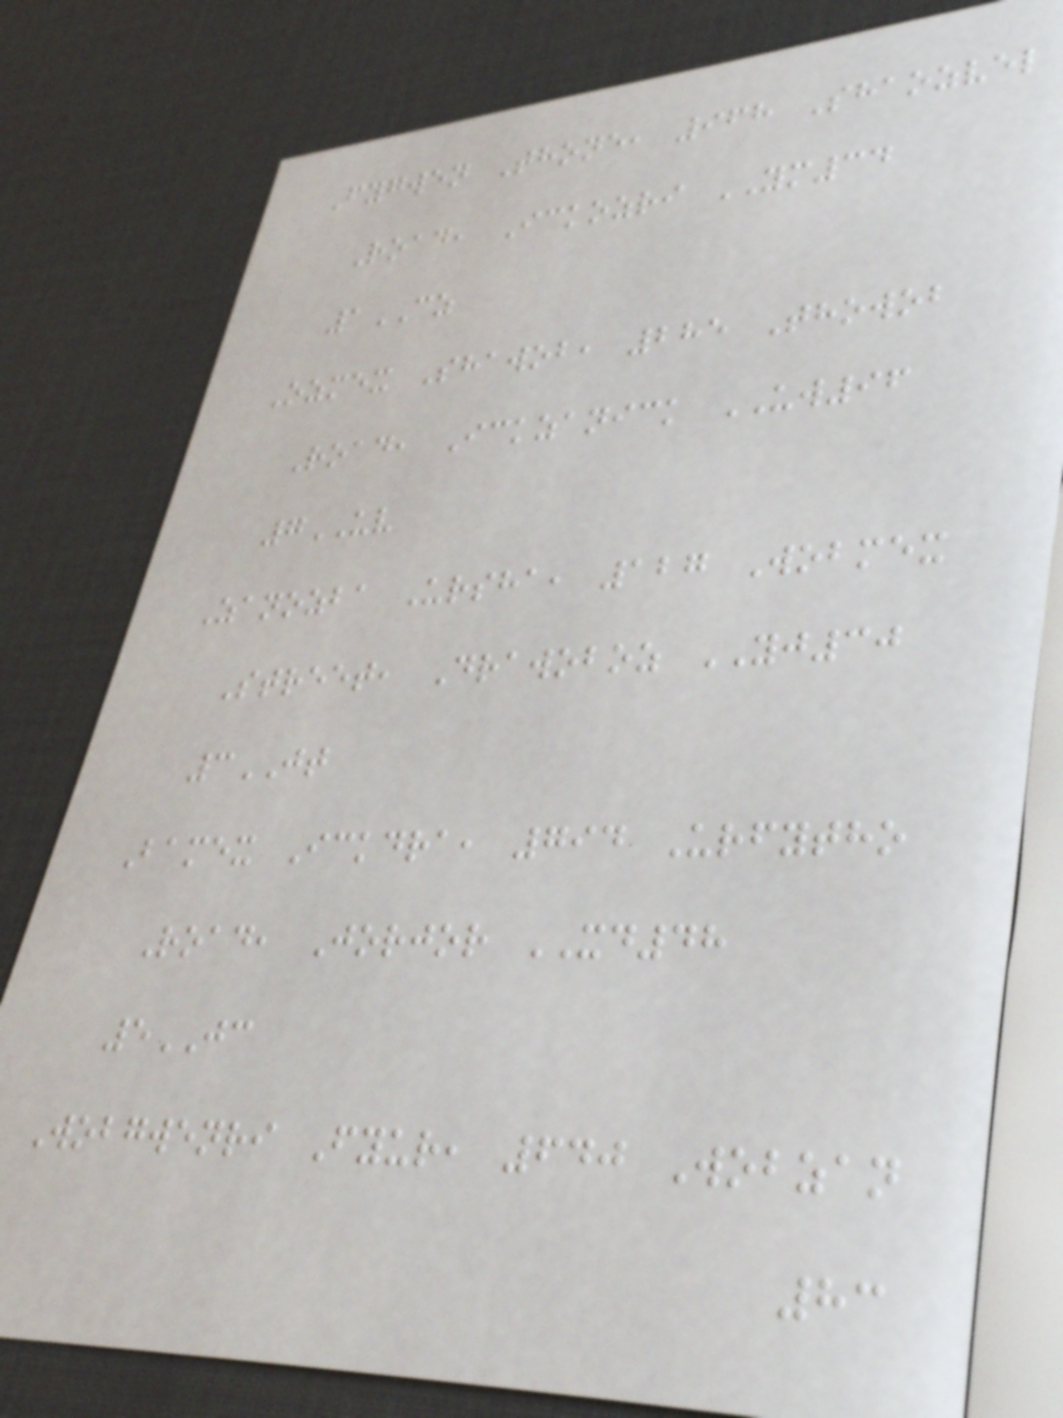Fygwen Thone, 968 Shaozvel
Road, Ickozri YM34
1CZ
Ozmex Shawob, 285 Thowob
Road, Ickzanick UW96
7UV
Zanozba Ursha, 127 Wobmex
Street, Drawoboz YJ30
3JT
Bamex Ickdra, 794 Urfytho
Road, Jorjor XD48
5JC
Wobgwenri Fyur, 640 Wobzan
83
